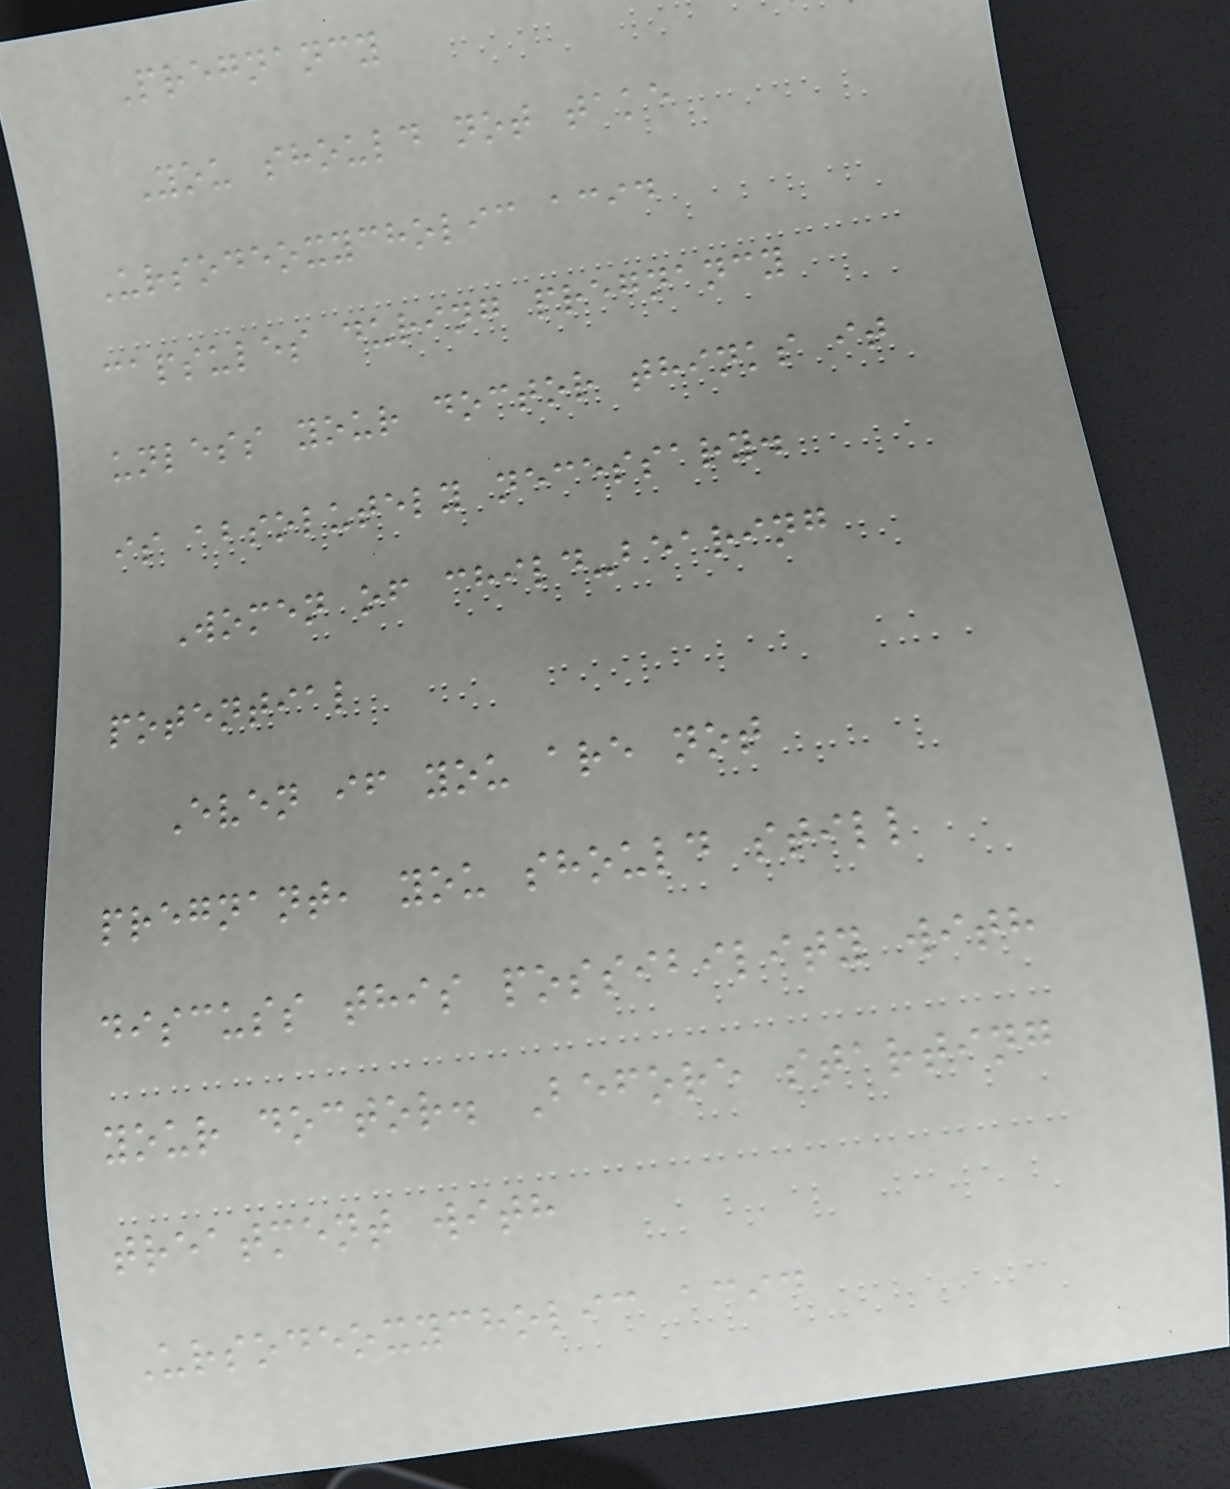Pregnancy
You should not take
Ursodeoxycholic acid
capsules during pregnancy
unless your doctor thinks it
is absolutely necessary.
Women of child-bearing
potential
Even if you are not
pregnant, you should still
discuss this possibility with
your doctor. Before starting
treatment with
Ursodeoxycholic acid
